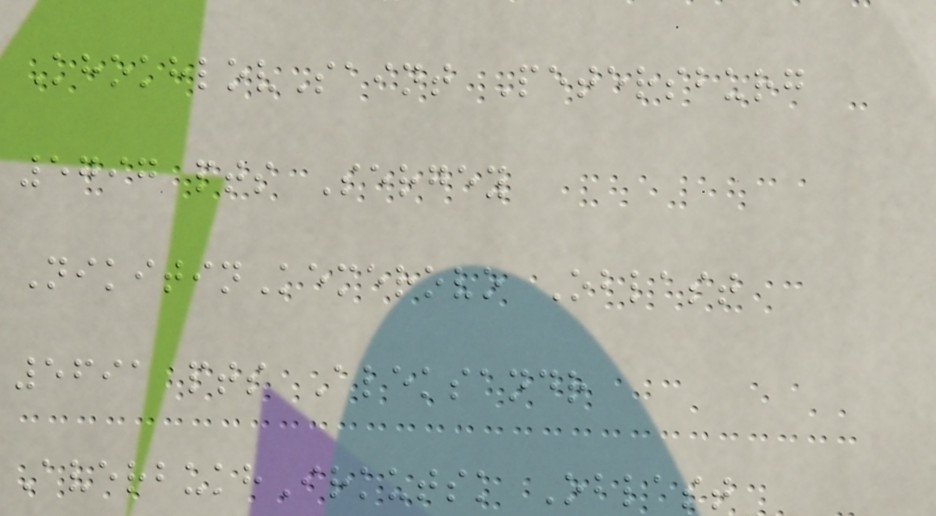KhokhlovSaint Petersburg
5797 pts Sergey
NikitinKemerovo Oblast
5691 pts Aleksandr
AverbukhIrkutsk Oblast
